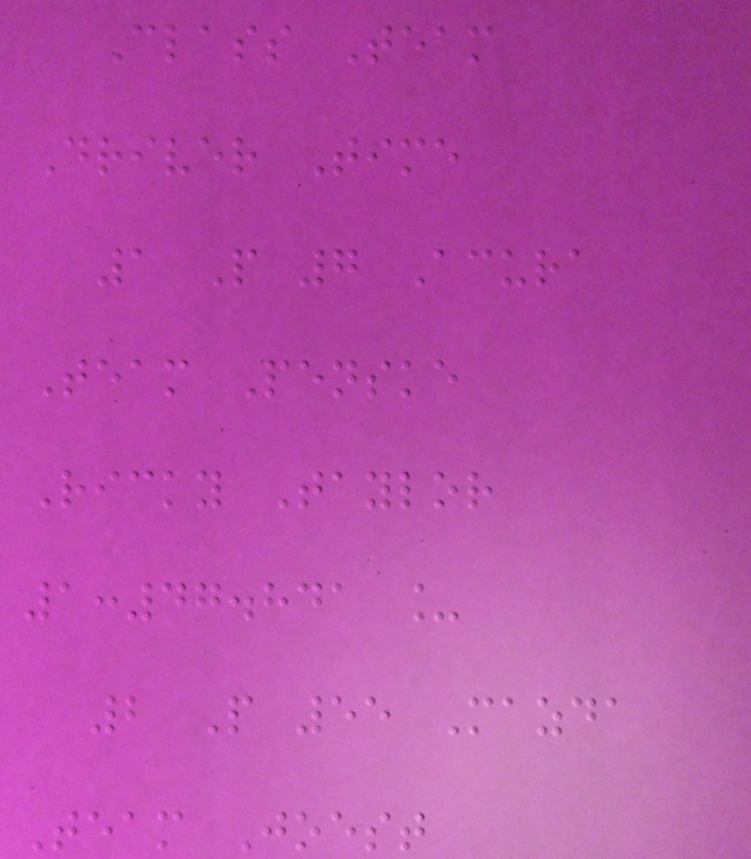Class Team
Driver Time
1 P 7 Acura
Team Penske
Ricky Taylor
1:47.841 _
2 P 55 Mazda
Team Joest
